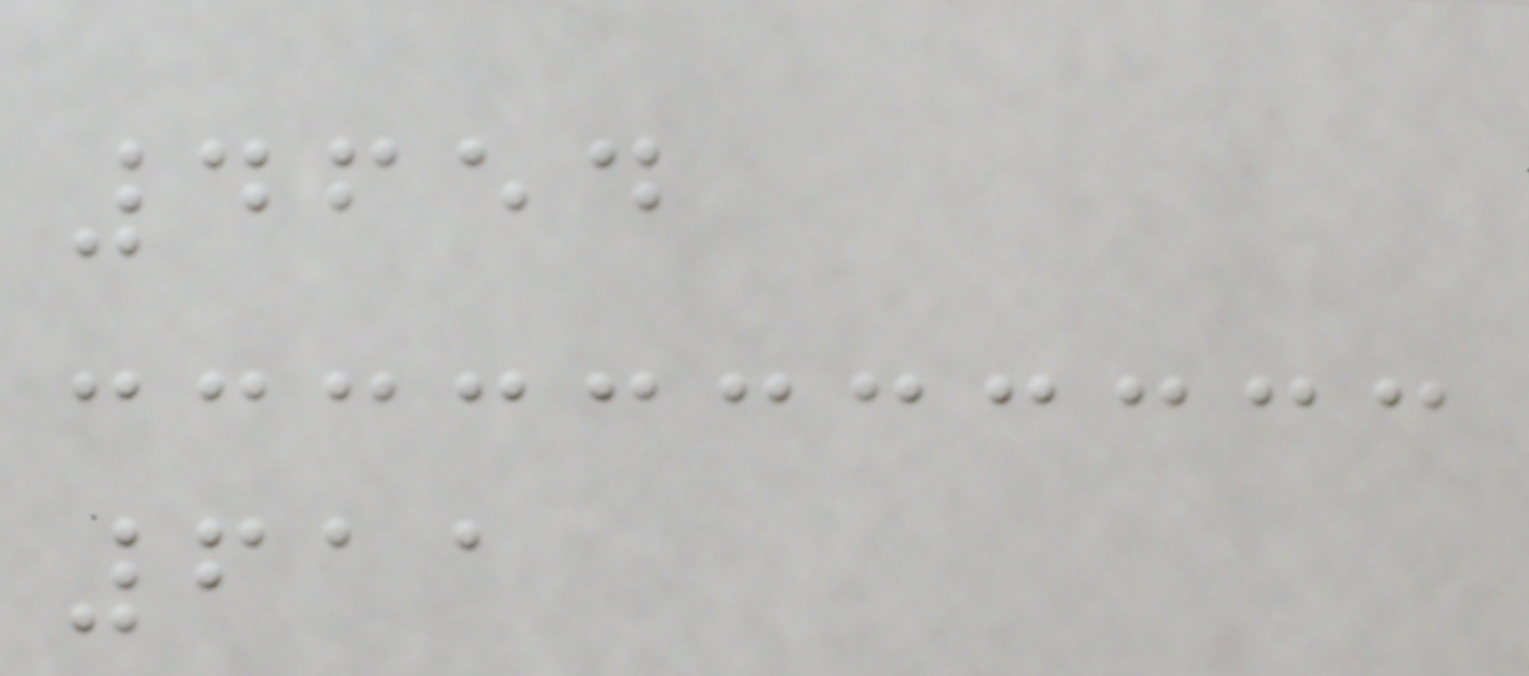4654
611
